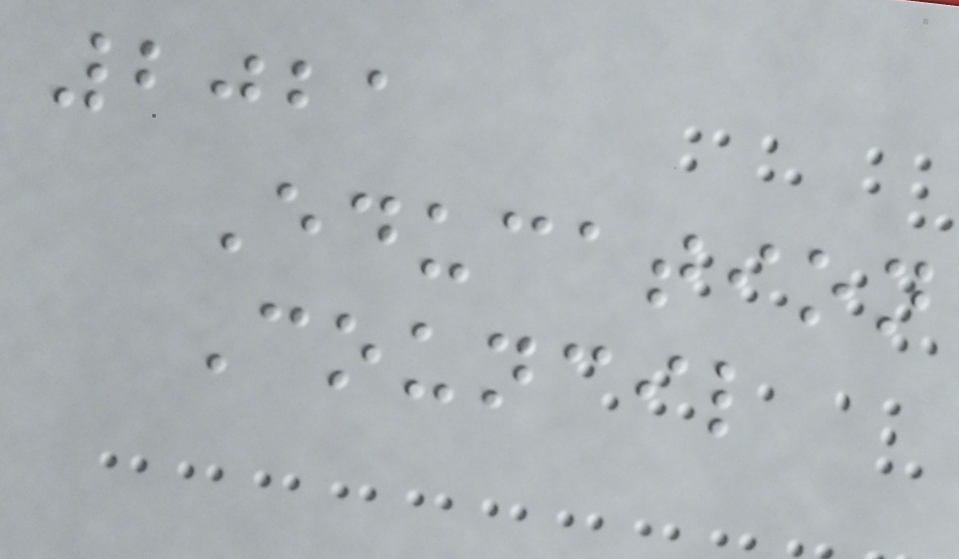2021
Education
Council
